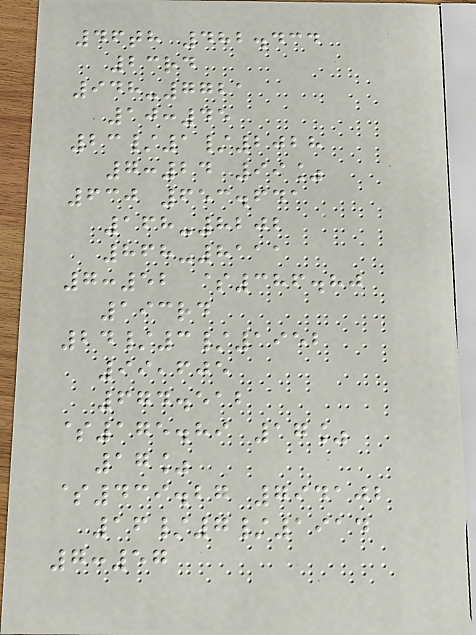46th 482.434
23rd
948-7721
10:45
23/1/2028
7:24 99%
630 653.641
168-8202
868-8111
7:52 $386.80
193rd
24/3/1952
99,605
674.512
$175.89 17%
17%
$439.27 794102
16/7/1914
7:57
